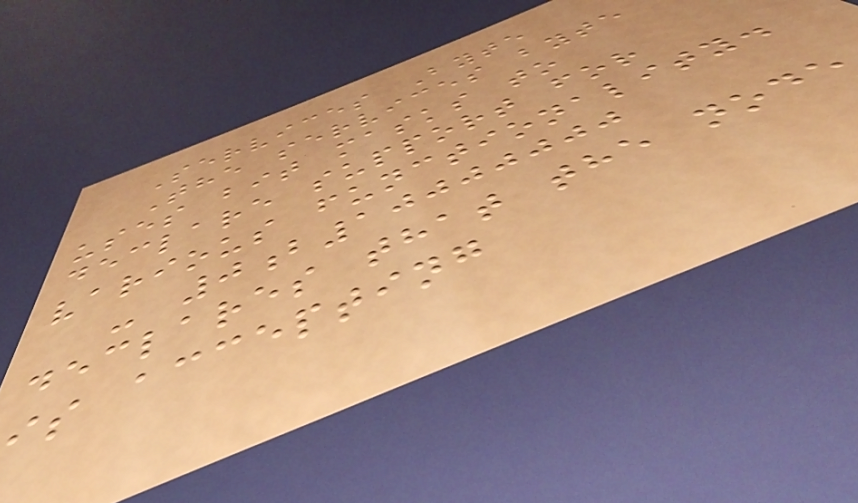Services Byte
The services byte
uses bit masks to
declare support for
various functionality.
- 0b10000000
declares that the node
is accepting
